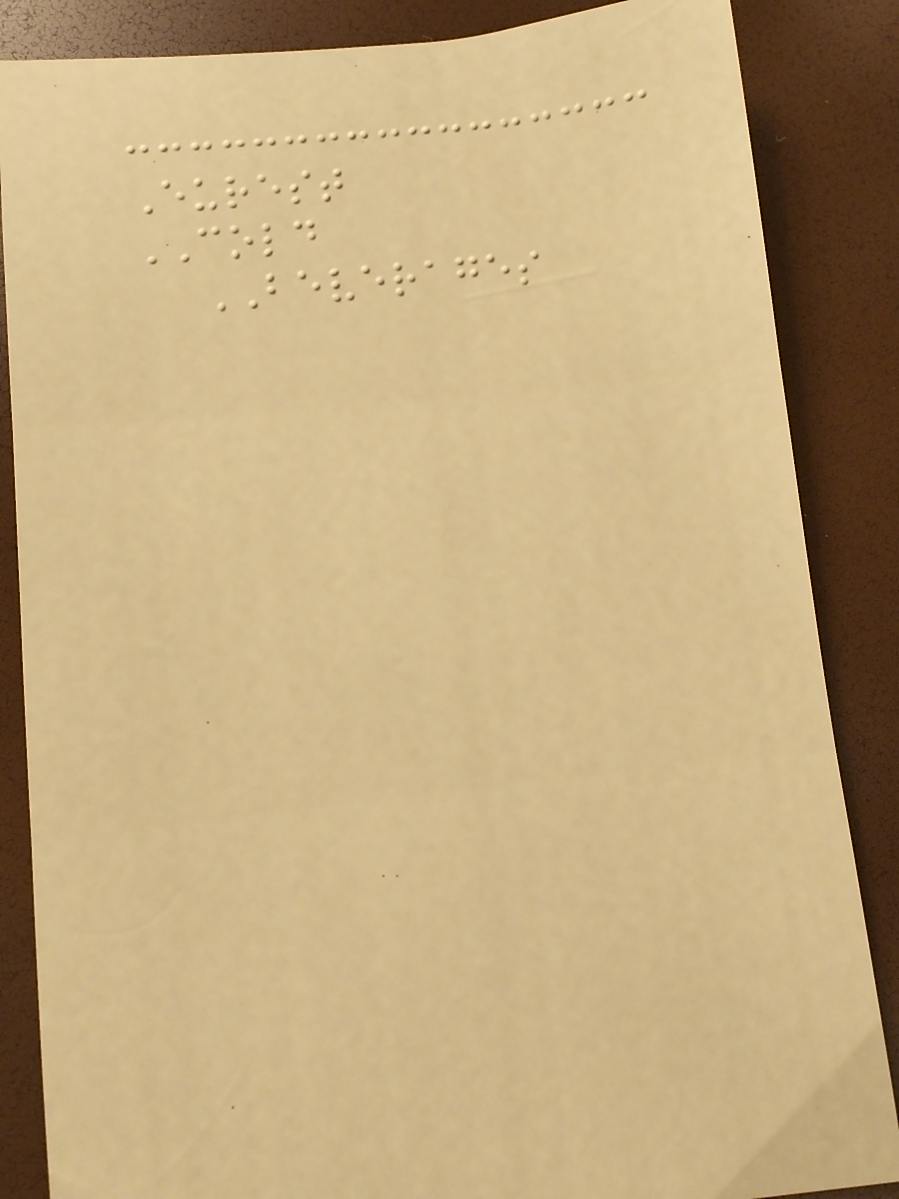Eurest
COLD
BEVERAGES
